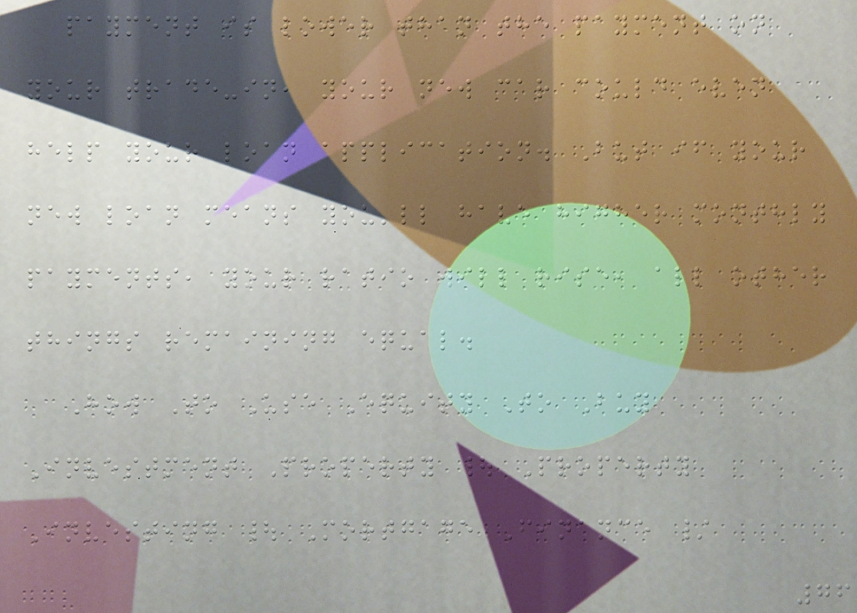payment is lower than the payment on
your trade-in, your new car could even
help your loan application. But if your
new loan means you'll have higher monthly
payments, your ratio will rise, all other
things remaining equal.
How To Use Equity To Buy
Investment Property | Property
Investing | Mortgage Finance /
76
